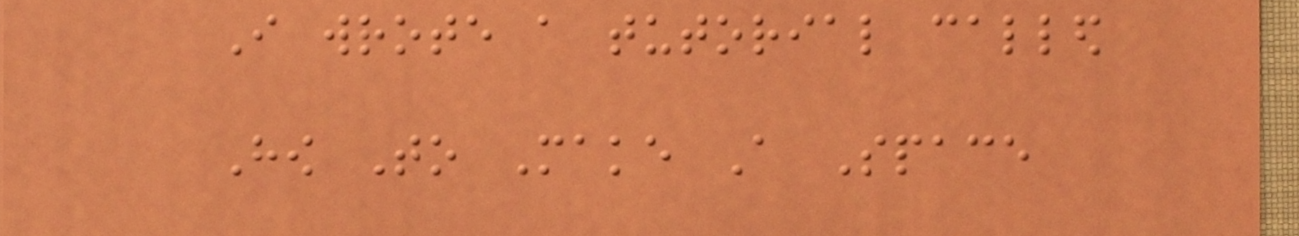I wrote a tutorial called
How To Make A Space
